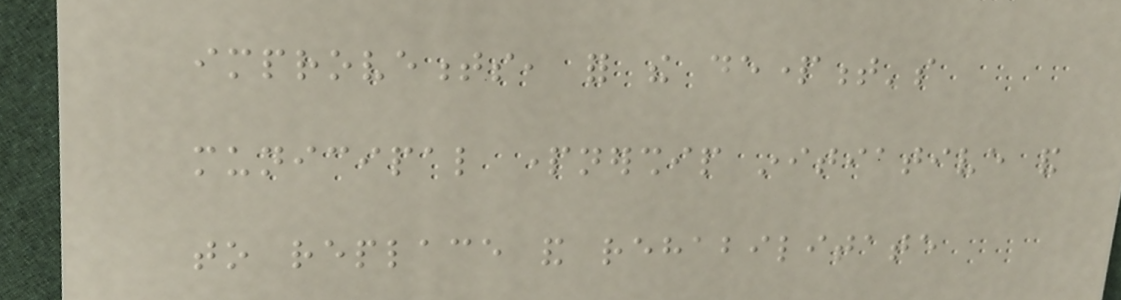improvements, for the department's
municipal partnership initiative and
to replace and rehabilitate
